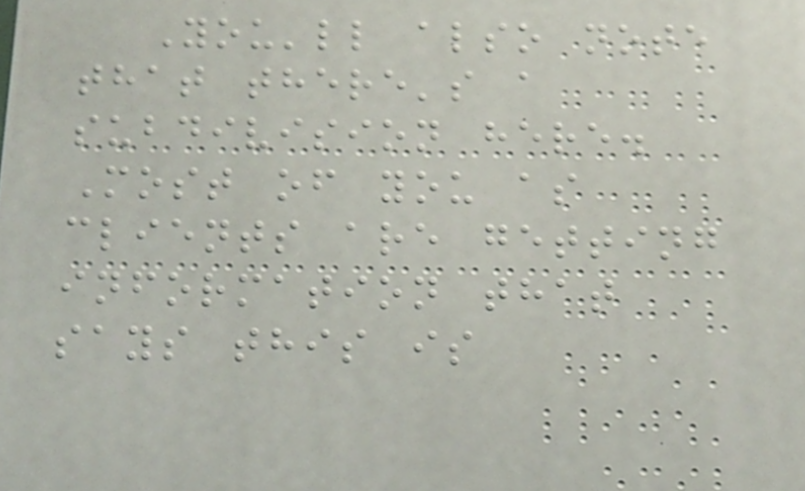You'll also note
that there's a
subdivision here.
Most of you as
clients are getting
information that
says this is
